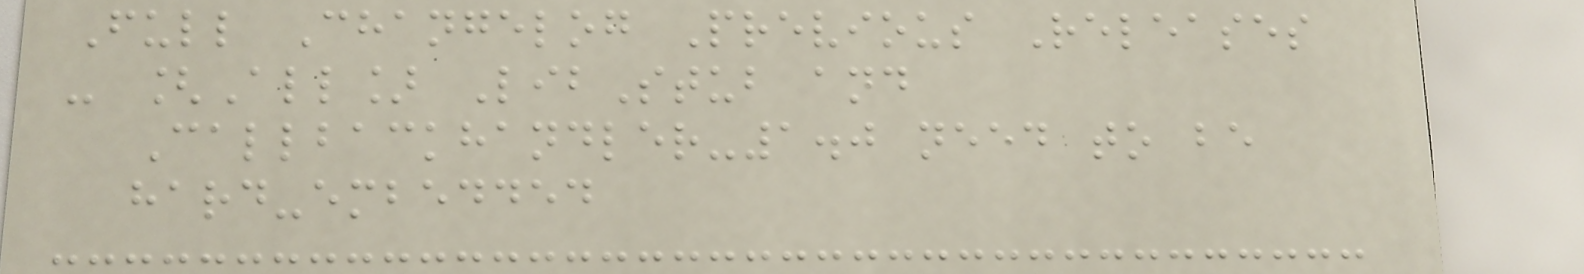Full Changelog Previous Releases
- [All] LibStub and
Callbackhandler-1.0 need to be
hard-embedded
